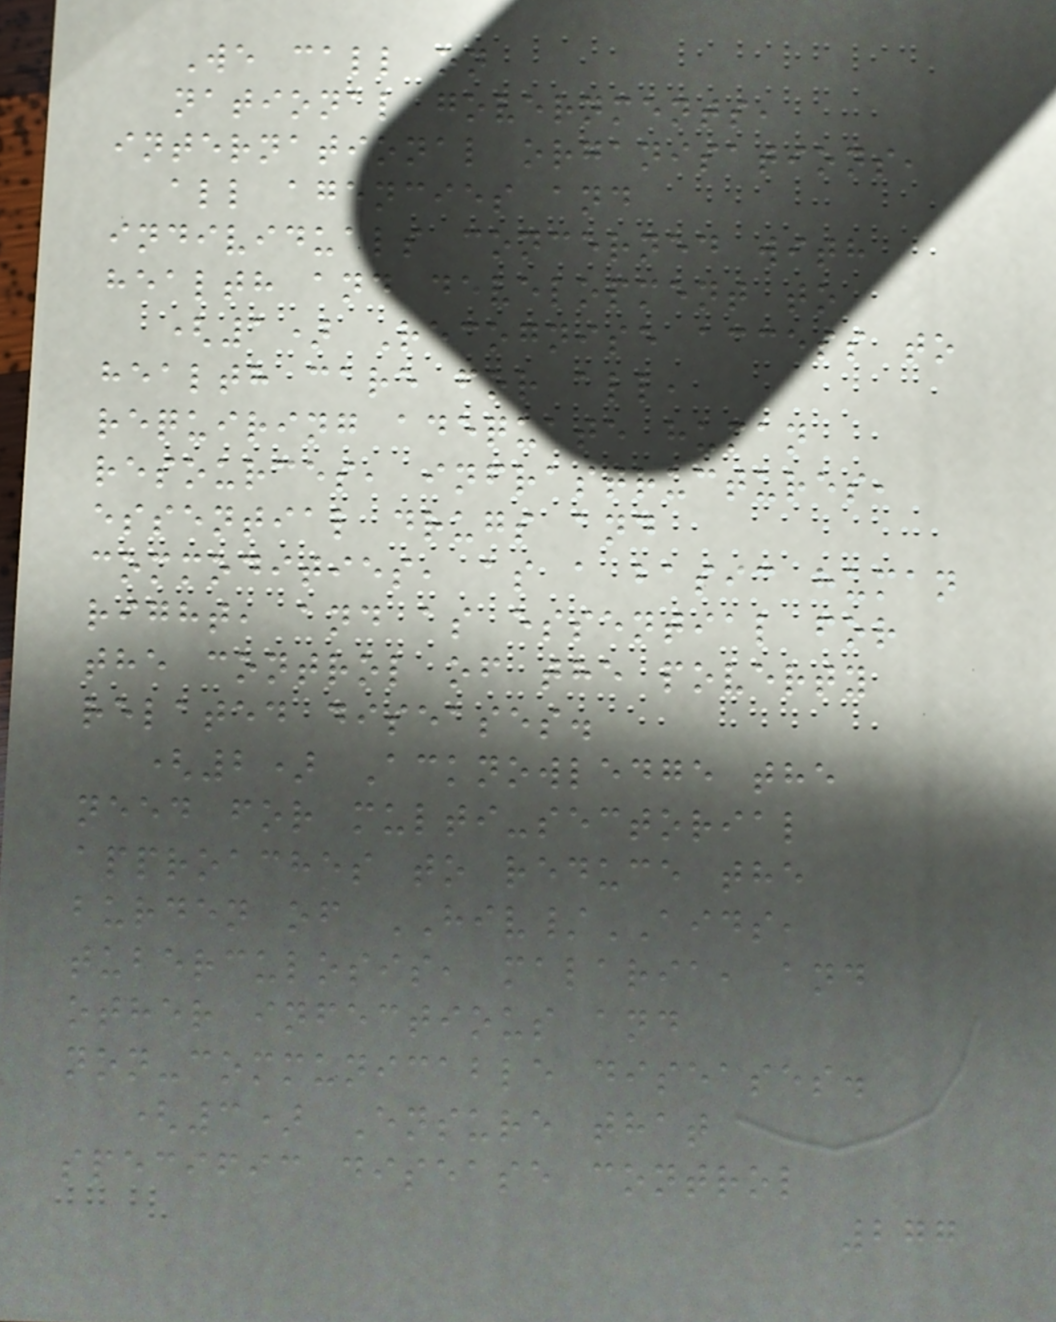We call on
national governments,
international organisations,
all agencies and
individuals concerned with
health and development to
(1) Recognise access to
health care for all,
requiring adequate human
resources, infrastructures,
essential drugs and
commodities, as a basic human
right, and as essential for
the control of the poverty
related diseases.
(2) Acknowledge the
need for multi-sectorial
approaches to reduce the
burden of HIV/AIDS,
tuberculosis, malaria, and
other infectious and
non-communicable diseases.
(3) Ensure that
specific disease control
277
